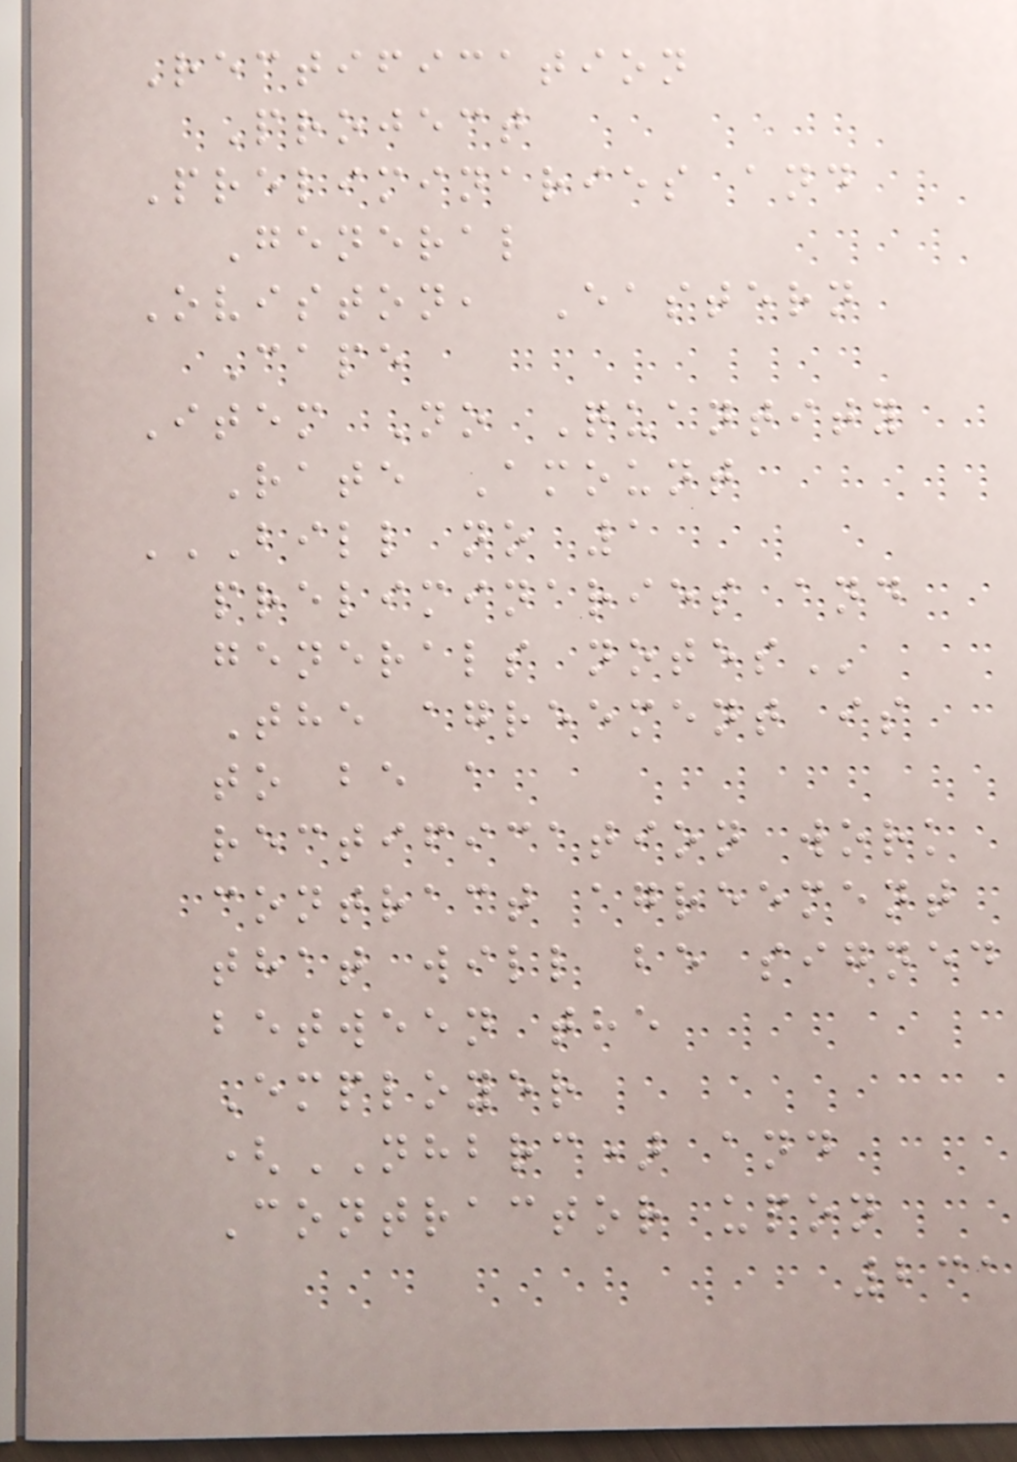Rectification
Project
Preliminaries and
General
Oviston, Eastern
Cape
Item No Quantity
Rate Amount
BILL NO 1
PRELIMINARIES AND
GENERALS NOTES
The agreement is
to be a
rectification work
contract agreement
that will be signed
between the
Employer
(NHBRC) and
Contractor upon
231
